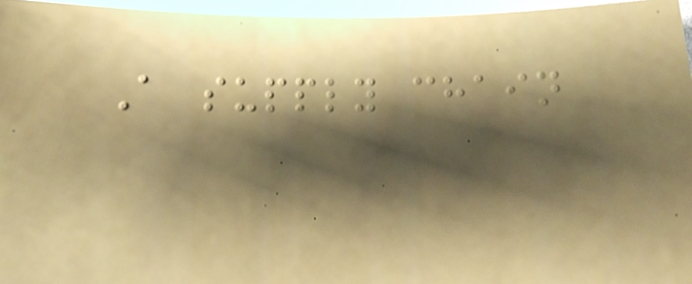A supply chain
